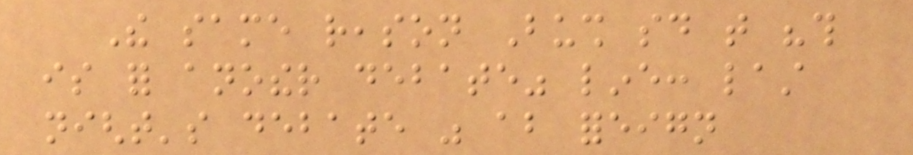The same reason Bush said that "this
is for another debate" line: last
night's debate was about foreign
